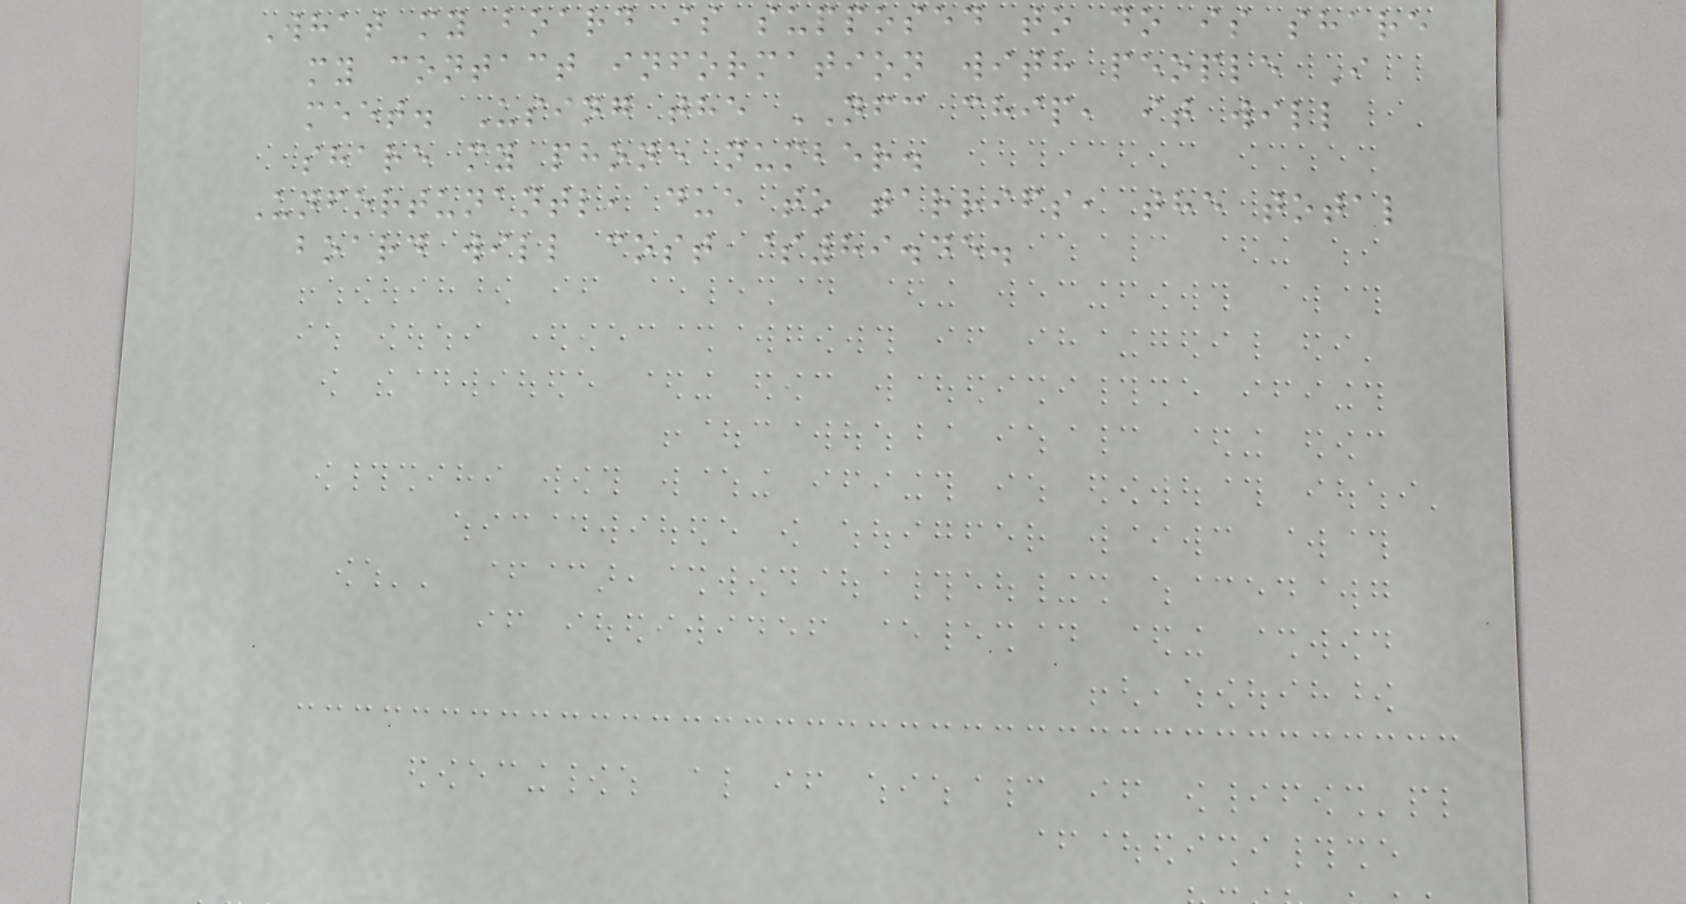What my board is supposed to do is share
my contact information with people I
meet. Using the NFC chip, it will
share my phone number.
Unfortunantl, due to tarrifs, the total
board will cost $89.45.
